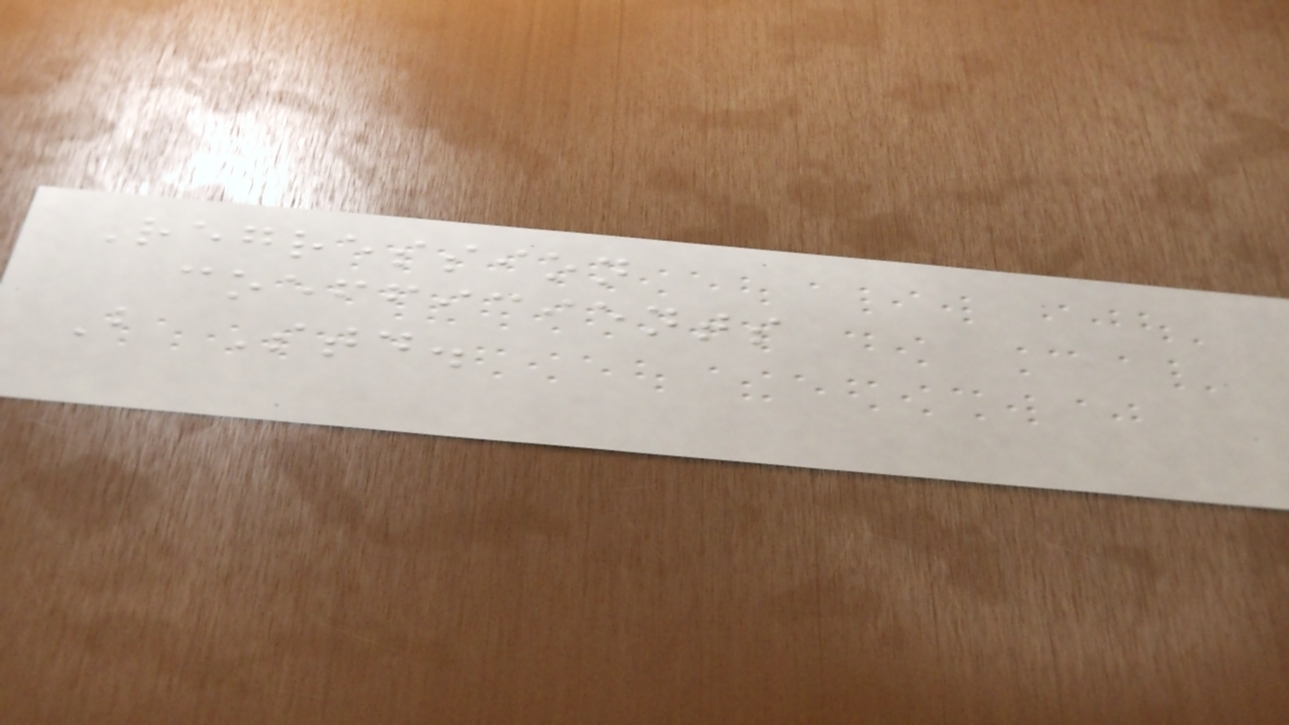Regression
coefficients
B Std.
